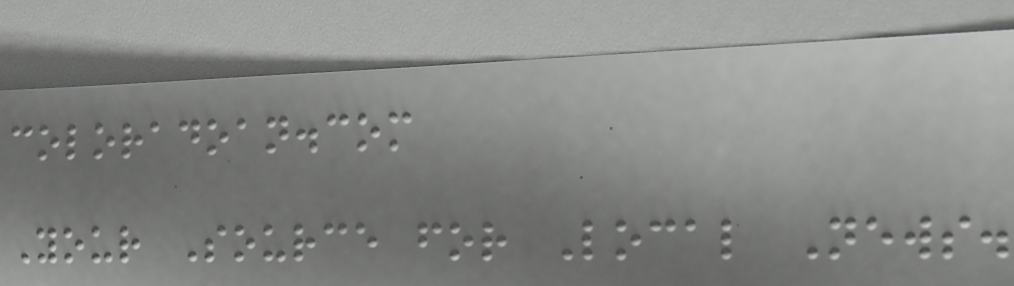coloradoan.com
Your Source for Local News.
